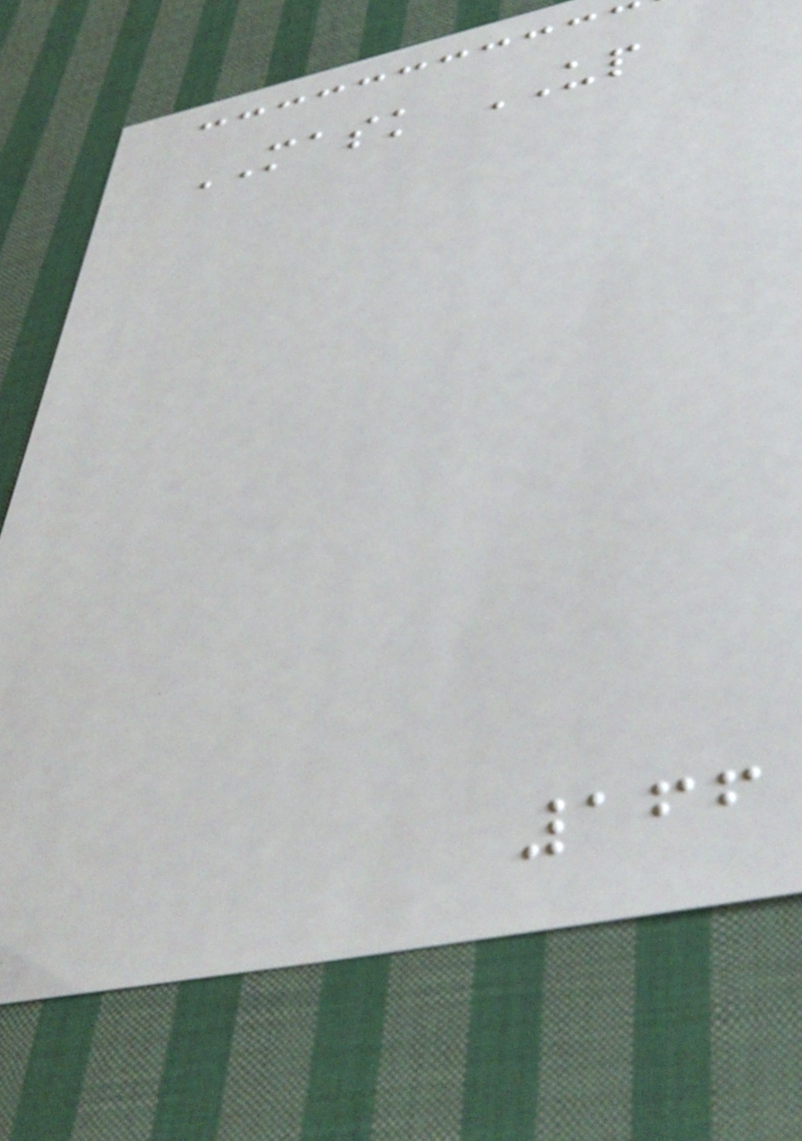MASK UP
166
